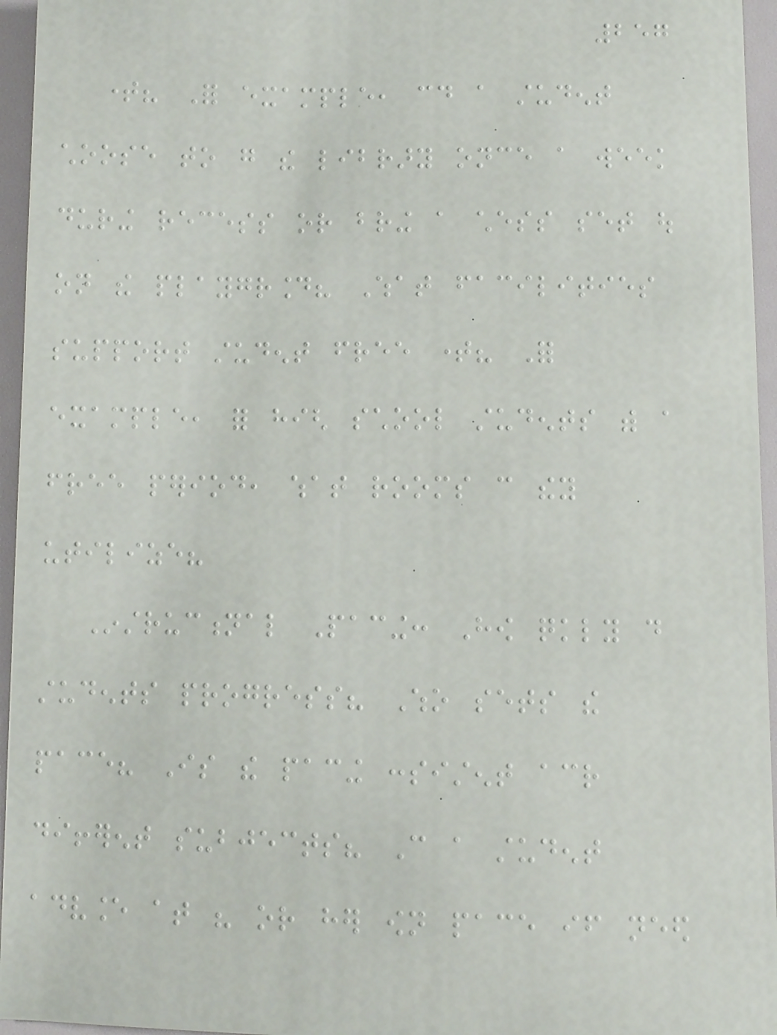257
time? For example, could a student
choose to go the library once a week
during recess or bring a chess set out
on the playground? What facilities
support student free time? For
example, for high school students with a
free period, what rooms can they
utilize?
Instructional Pacing: How quickly do
students progress? Who sets the
pace? Is the pacing consistent across
different subjects? Can a student
advance at his or her own pace if need
